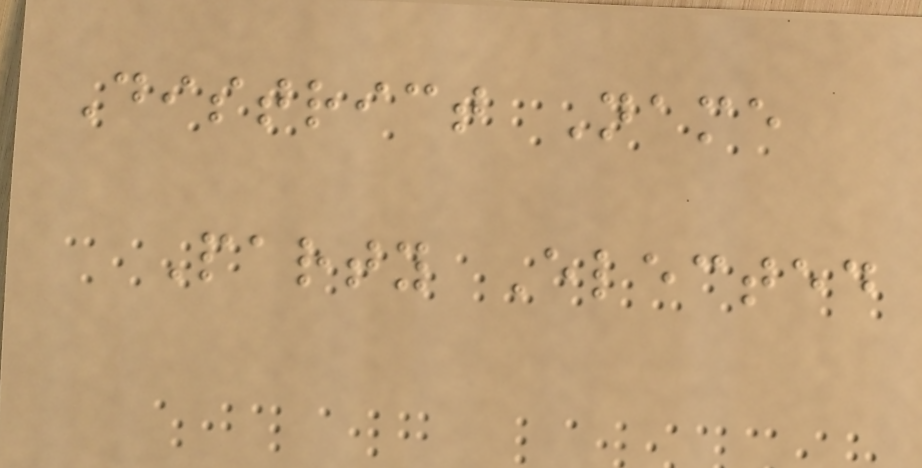District Name
Party Elected
